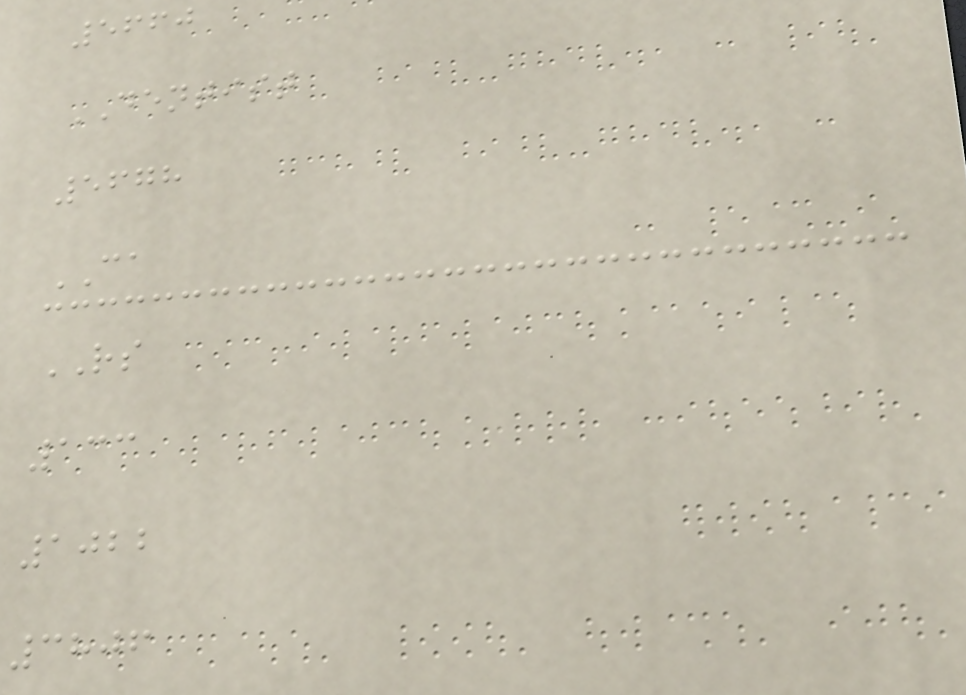5660
DENTIST
5678
CA
RS
133
1022
3806
